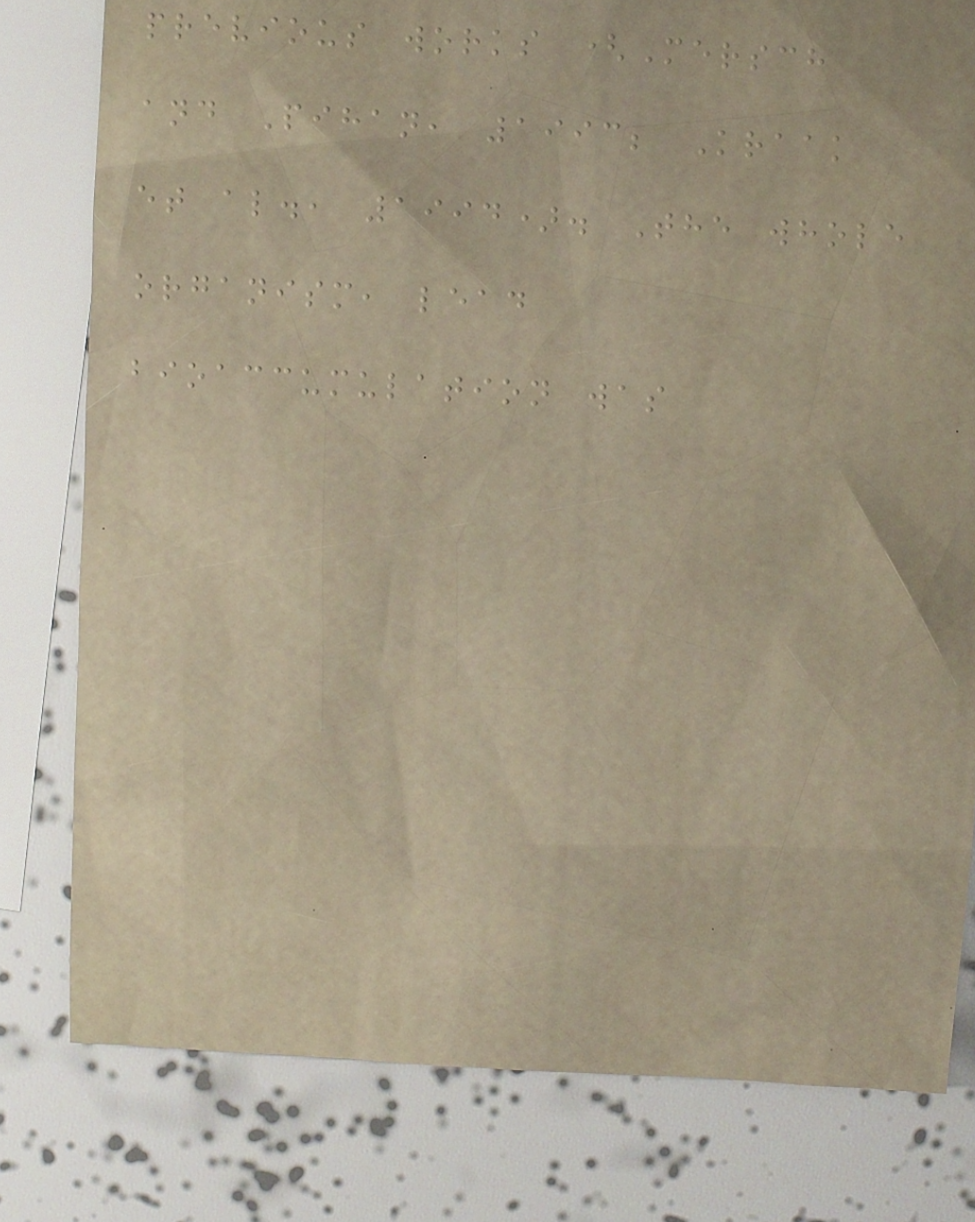previous works (Mersch
and Pihan, 1993; Kraak
et al., 1994). The whole
organism, lead
bioaccumulation was
